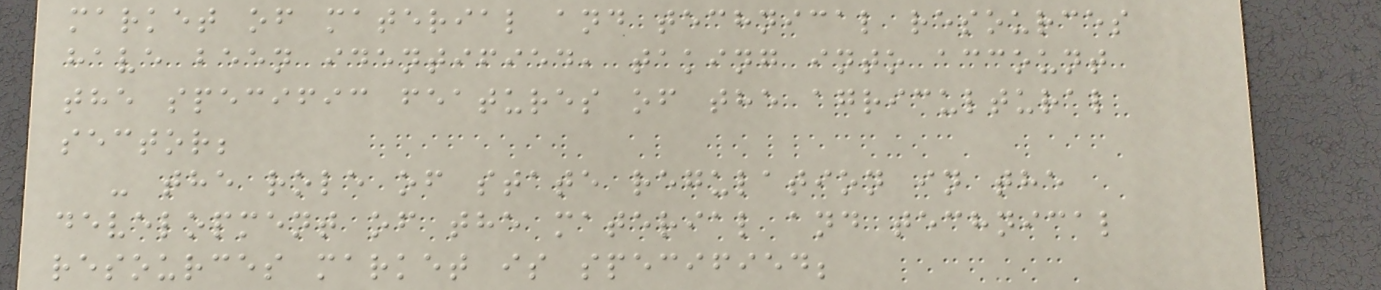market of material and technical resources
have been identified, taking into account
the specific features of the agricultural
sector;
- the role of state regulation in the
development of the material and technical
resources market is specified;
